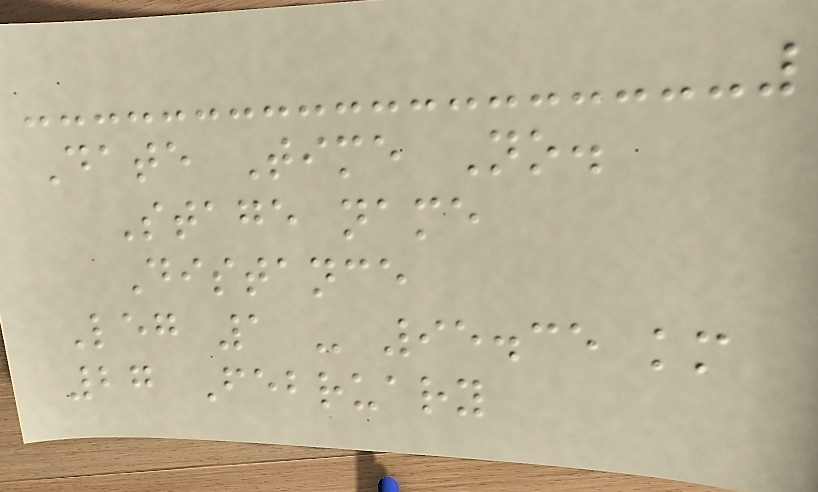Date Time No.
Stage name
Distance
Leg 1 - 95.35 km
27 February
